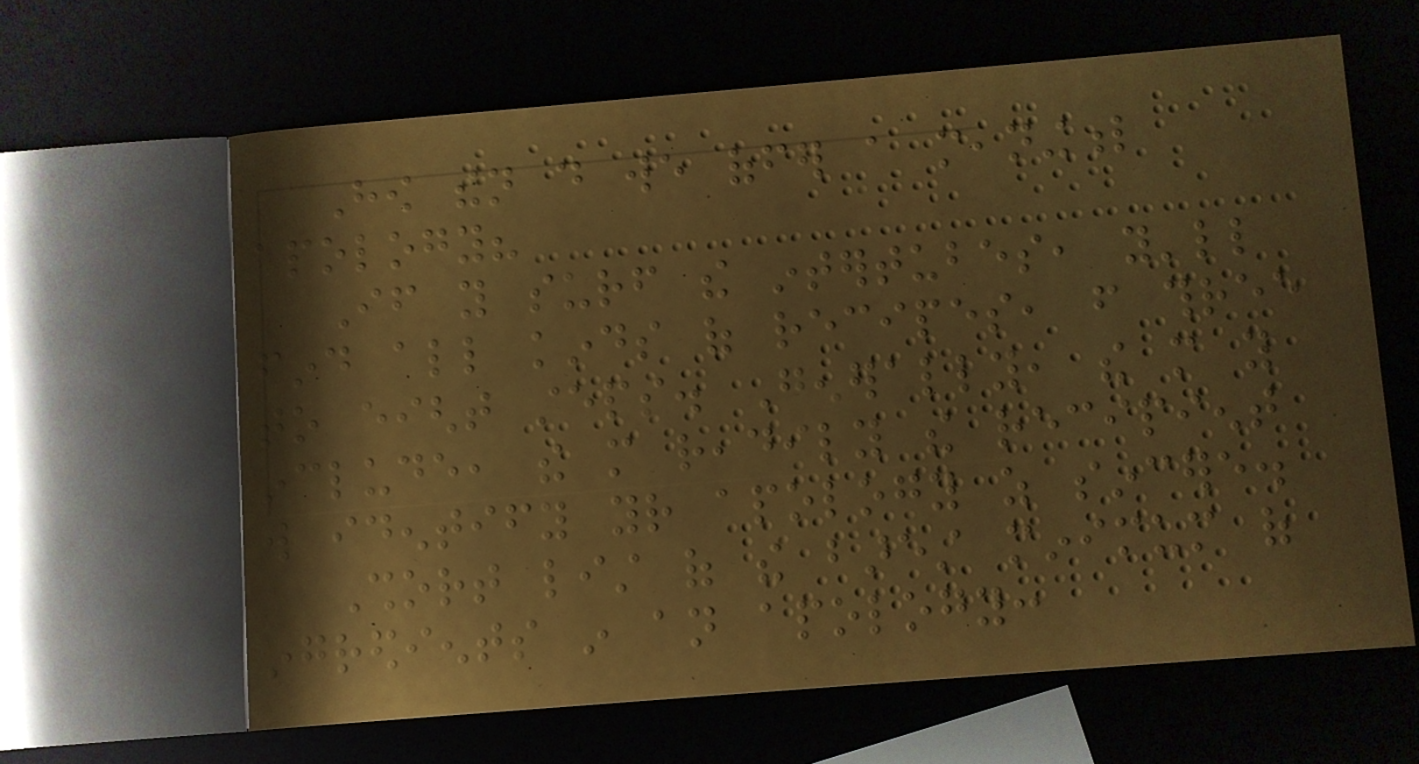How then do we offer a meaningful
apology?
If you surf the intertubes, you'll
find all kinds of recipes, from three
to eight steps. Generally, the more you
include, the more readily the recipient
will identify your apology as sincere.
Short list of the barest minimum of
ingredients in an apology:
